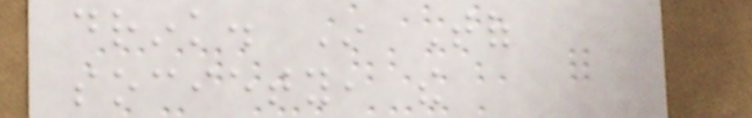drink. In Tof
society, the
